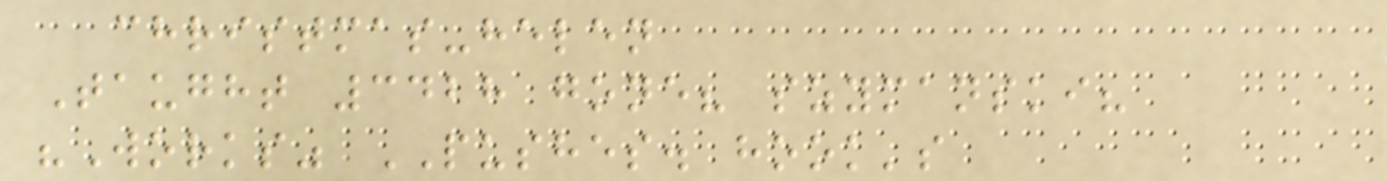christmas-helen
Taught 3428 gone? szymanski?
"Works" PUSHES. hook's
